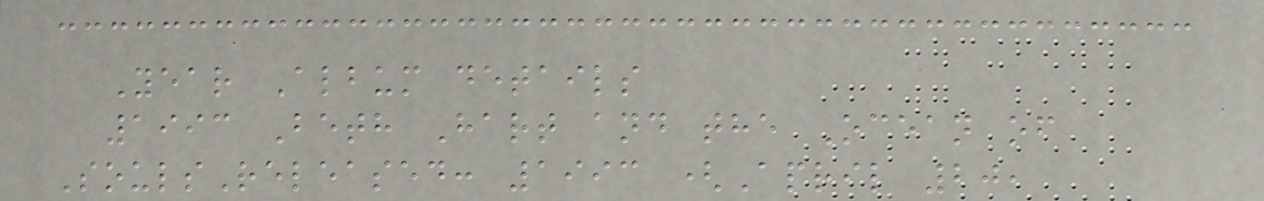Year Album details
1993 Beth Hart and the Ocean of
SoulsReleased: 1993 (April 20,
